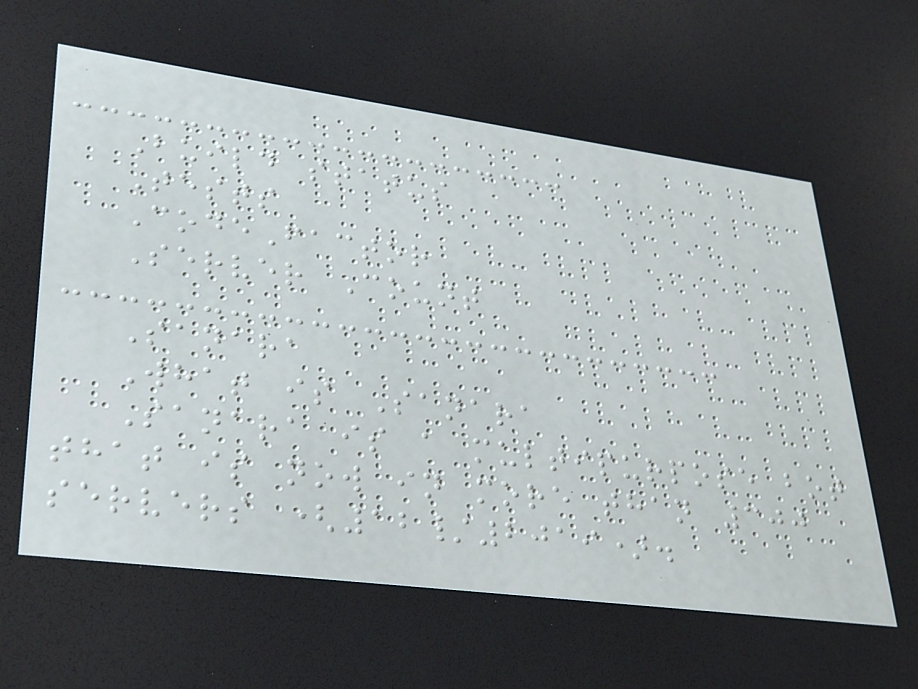Build status
Tests
CodeFactor
Server Count
Sanara
What is Sanara
Sanara is a multipurpose bot
that is now in more than 300
servers (12/2019).
